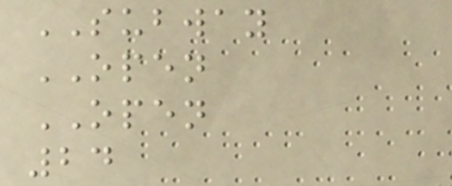SUBWAY
OPEN
OPEN
24
